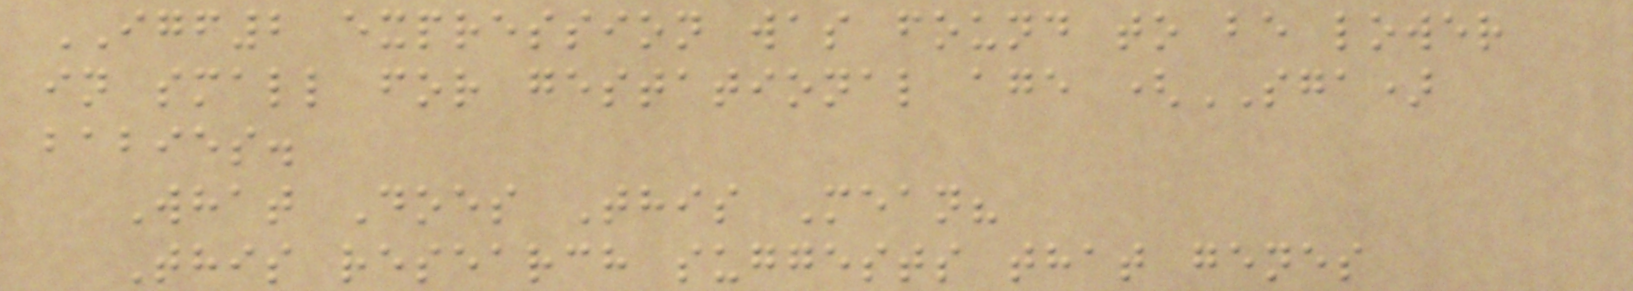IGF2 expression was found to be lower
in small for gestational age (SGA)
babies.
What Does This Mean?
This research suggests that genes
